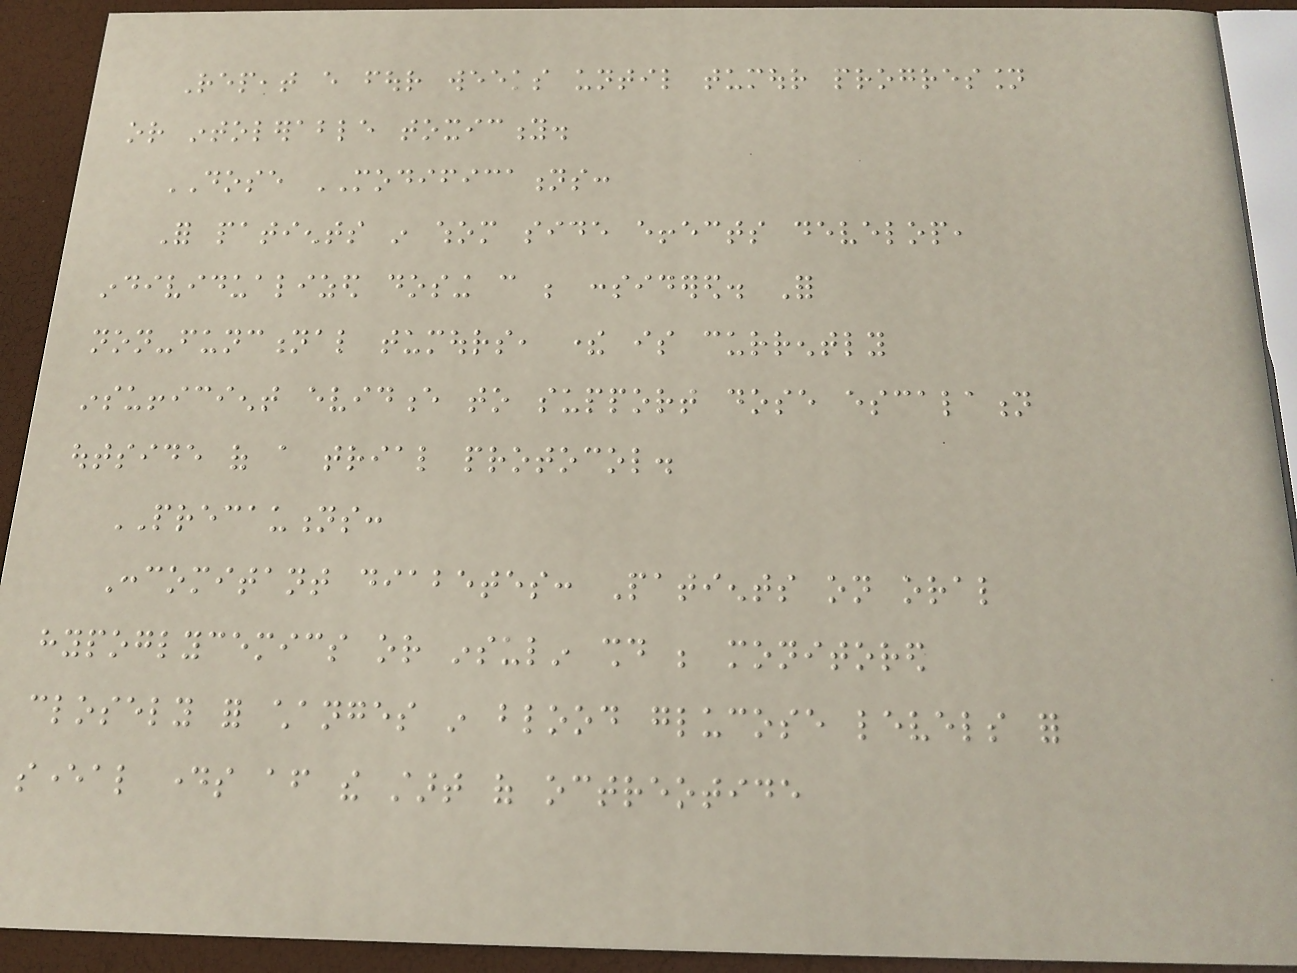Repeat every four weeks until tumour progression
or intolerable toxicity.
DOSE MODIFICATIONS:
For patients in whom side effects develop,
individualized dosing can be considered. For
non-functional tumours, there is currently
insufficient evidence to support dose escalation
outside of a trial protocol.
PRECAUTIONS:
Concomitant diabetes: Patients on oral
hypoglycemics or insulin should be monitored
closely for changes in blood glucose levels for
several days after the start of octreotide
